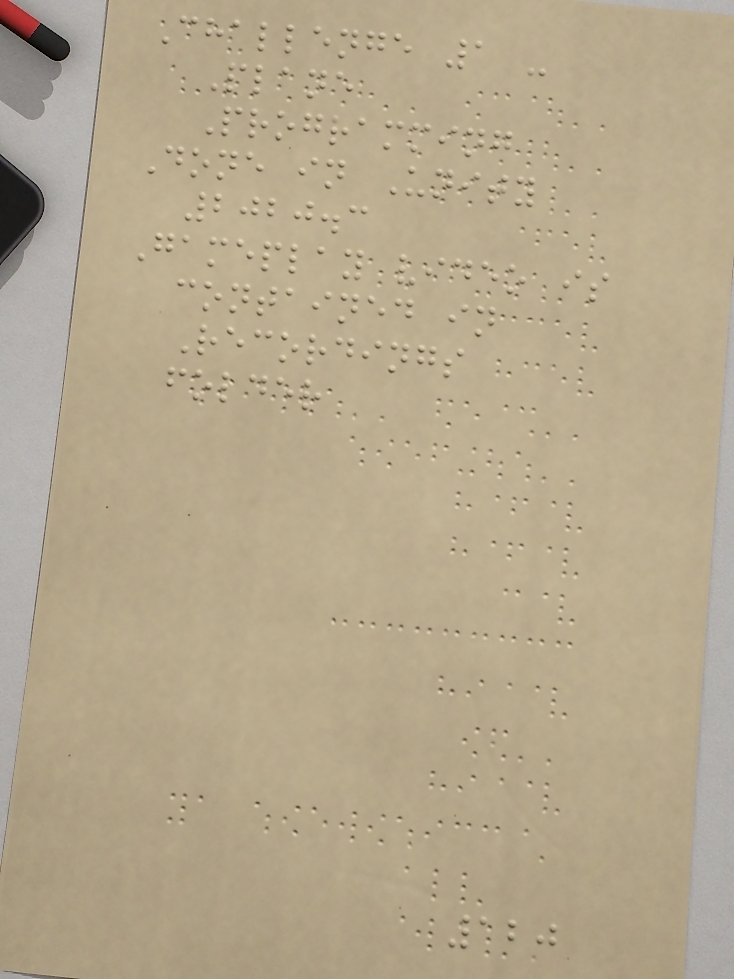Challenge 1 -
Plane
Programming
Done in Unity
2020.3
Gameplay video is
contained in
Recordings
folder
120
